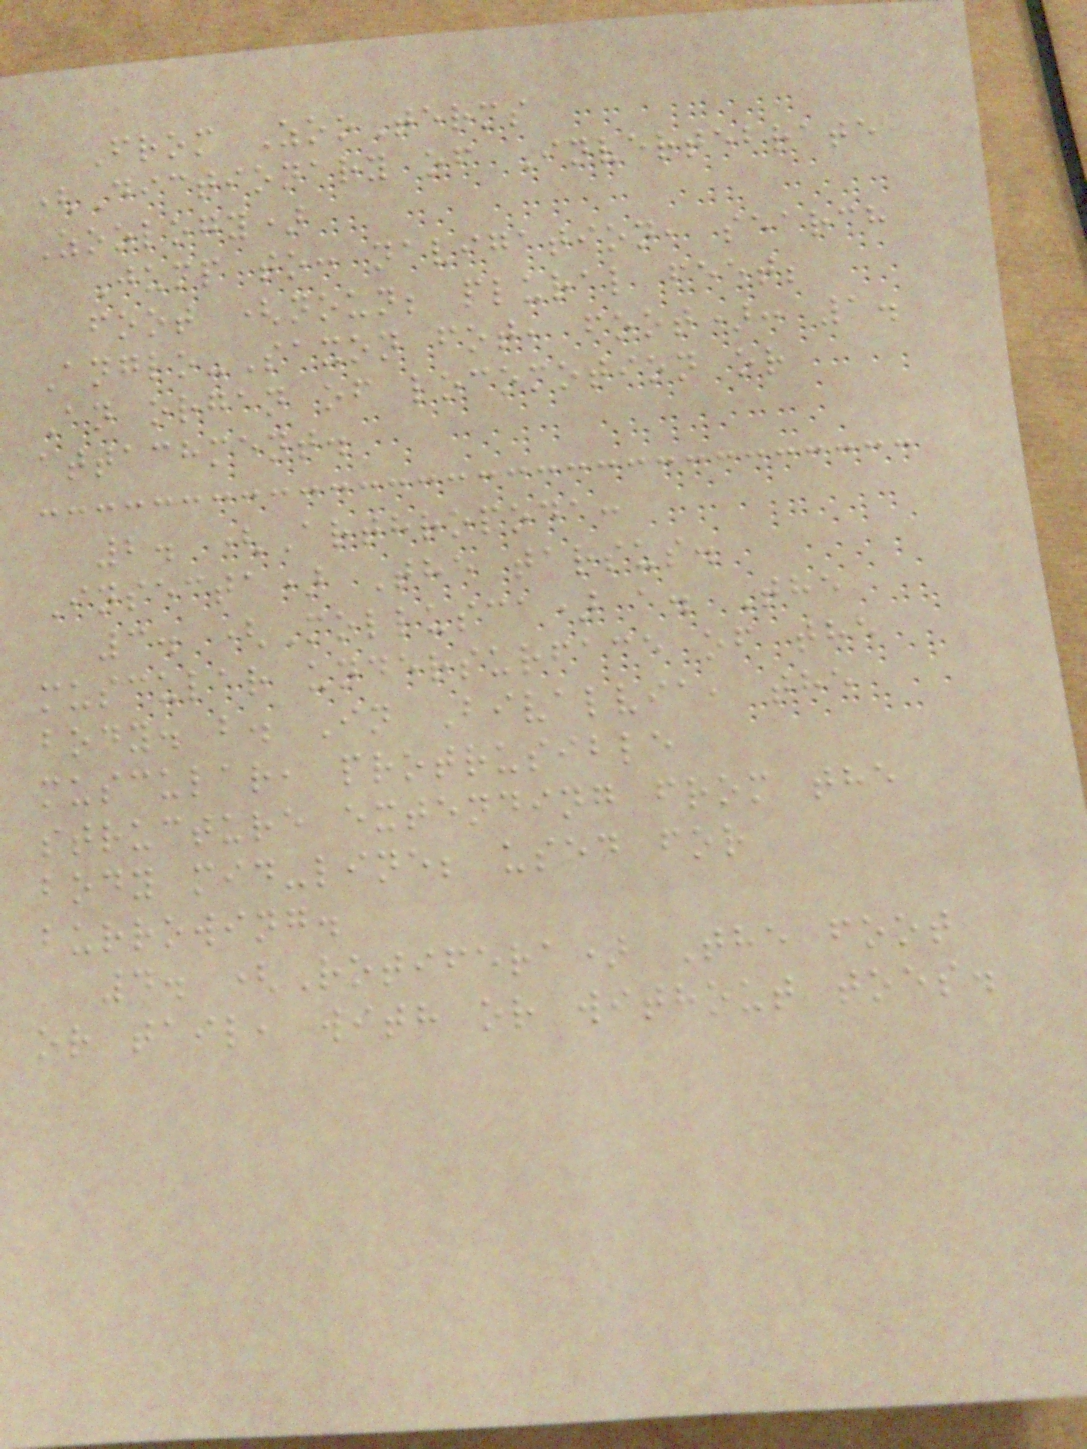From ZooTerms
(Dictionary of Invertebrate
Zoology)
Jump to: navigation, search
foot (noun; plural feet;
Anglo-Saxon fot, foot): 1.
An organ of locomotion or
attachment.
2. (Arthropoda:
Insecta) The tarsus.
3. (Mollusca) a. The
muscular undersurface of the
body. b. In Bivalvia, the
muscular, protrusible
structure extending from the
body mid-line; used for
burrowing.
4. (Rotifera) The foot
or tail, with or without toes.
